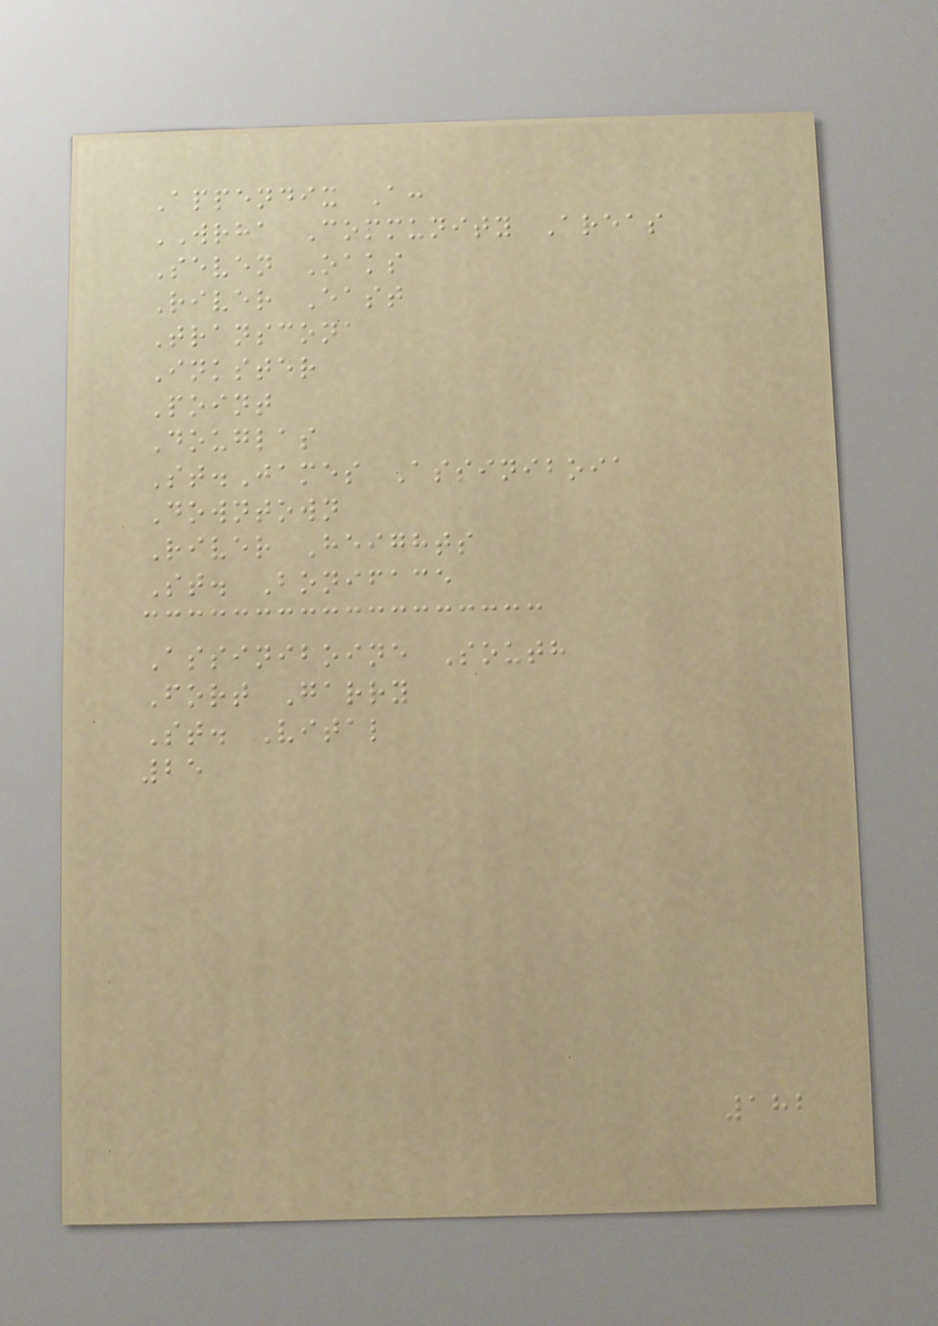Appendix A:
WRHA Community Areas
Seven Oaks
River East
Transcona
Inkster
Point
Douglas
St.James Assiniboia
Downtown
River Heights
St. Boniface
Assiniboine South
Fort Garry
St. Vital
25
182
